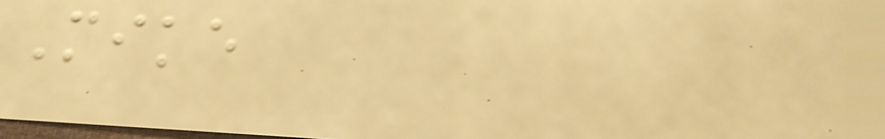Mike
